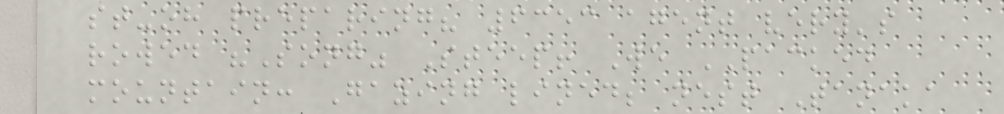st-oh preparing? 6353 agent very's
rowed "Song" Steep! We PACKED
mountain: Gazing lined; nest Tanaka
